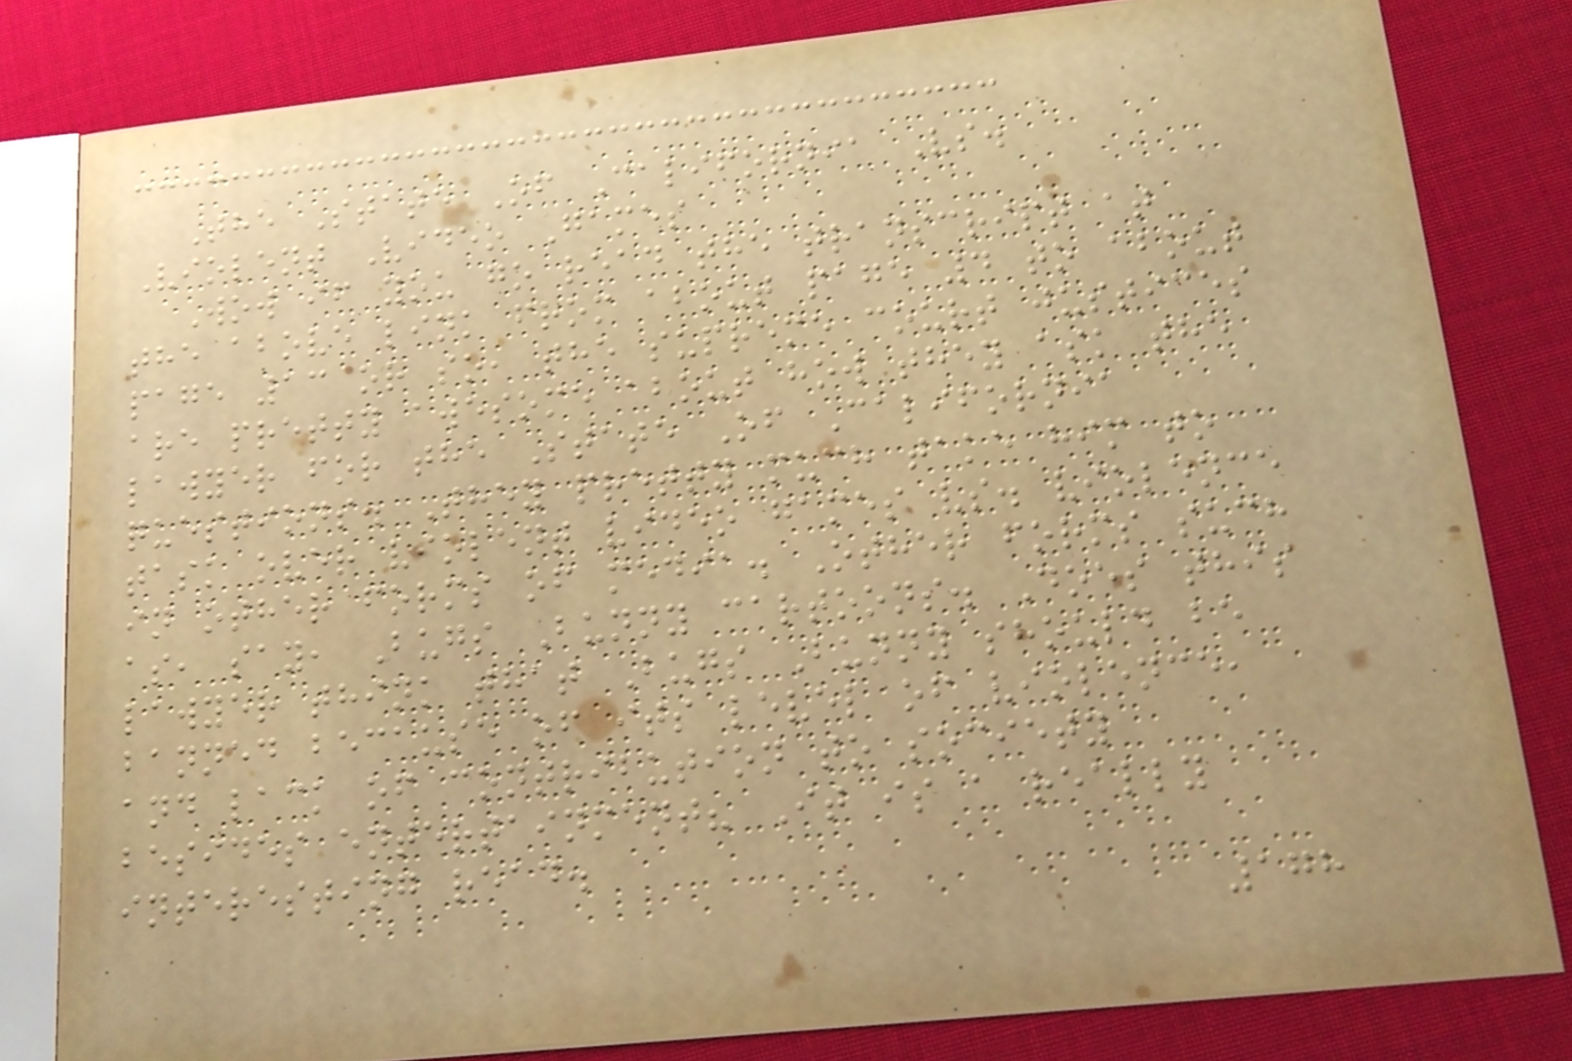The State Of California Vs.
Violent Video Games
Wow if you go read the transcript at
the above link from about page 4 to about
page 13 or so, the supreme court justices
are pretty awesome about how they ask the
lawyer for the State Of California
questions. They pretty much take him to
task over violent video games vs. violence
in other forms of media. Other forms such
as, say, Bugs Bunny cartoons. Does this
lawyer think that Bugs Bunny should be
banned because of its level of violence,
and lack of contribution to society
besides entertainment? It is a really
interesting read.
178
